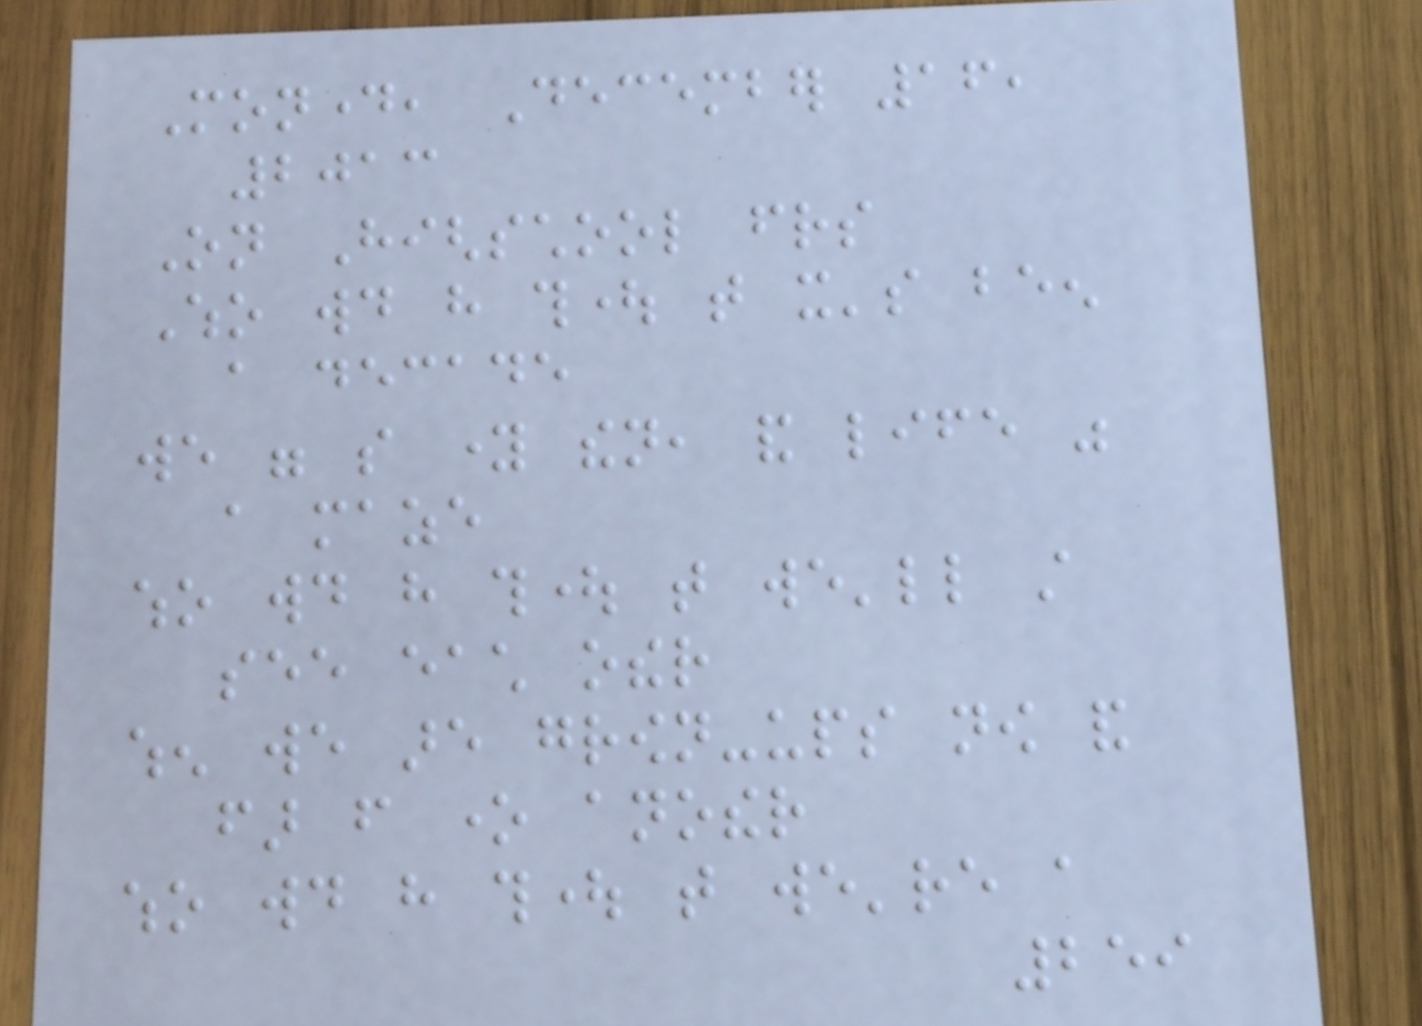Monday, December 16,
2013
On Highschool friends
Who would have thought that it's been
a decade
we were so young then, and life was
a maze
who would have thought that we'll still
see each other
when we are grown-ups now and
far from one another
who would have thought that we're a
259
